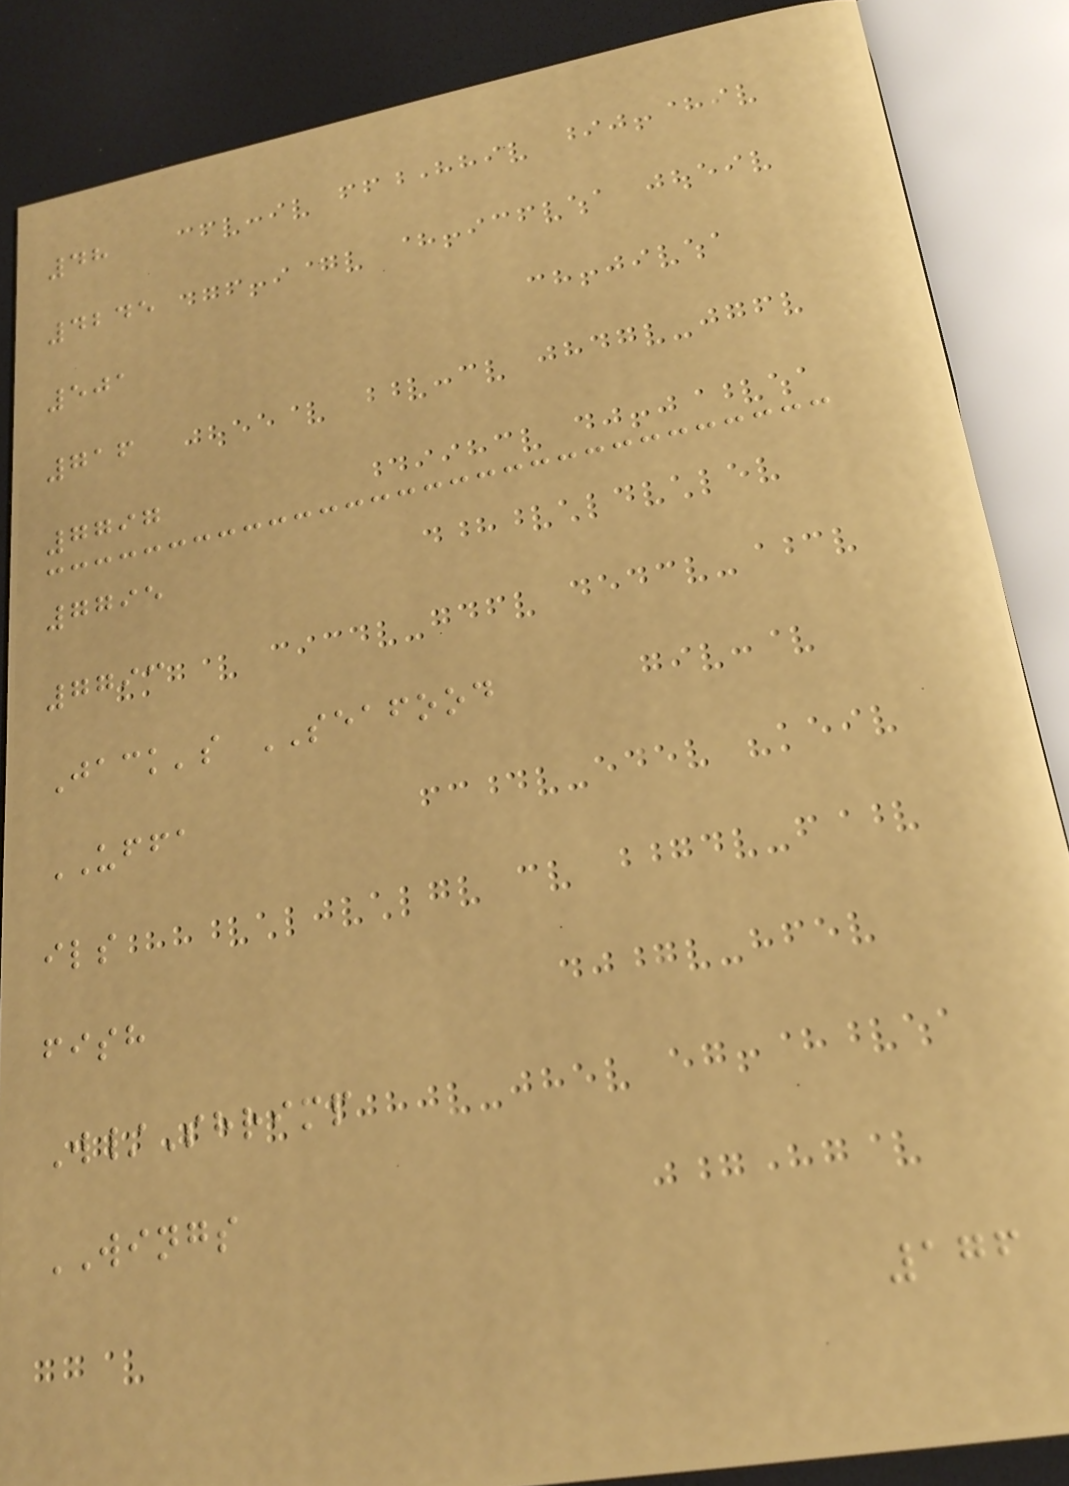48
4245
501
716
7797
7795
7793
Jack's SEAFOOD
UFFA
ils
fish
W/Shrimp
WINGS
176
